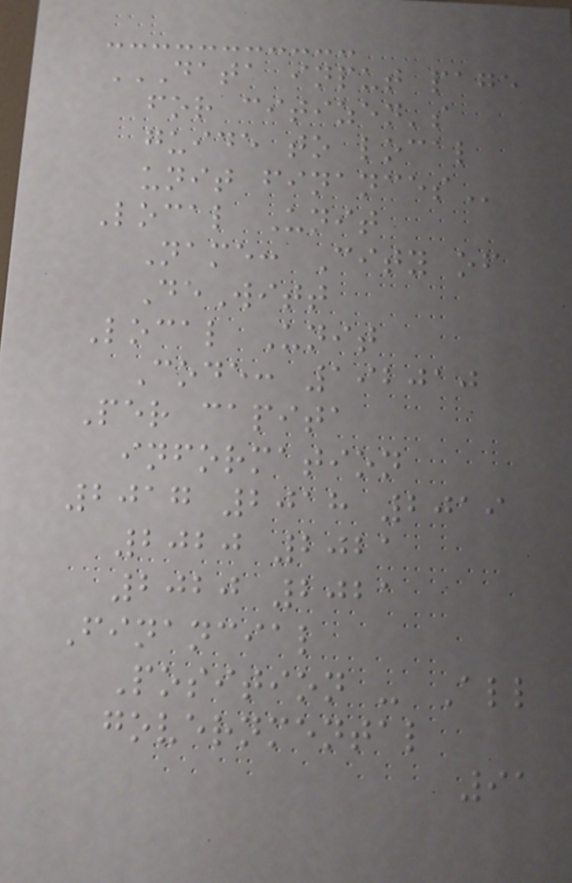DATA INPUT PAGE
FOR CITIZEN'S
GUIDE TO LOCAL
UNIT FINANCES
Local Unit
Name: City of
DeWitt
Local Unit
Code: 192010
Per capita
information
2017 2018 2019
2020 2021
2020 2021
Financial
Position - All
governmental
91
